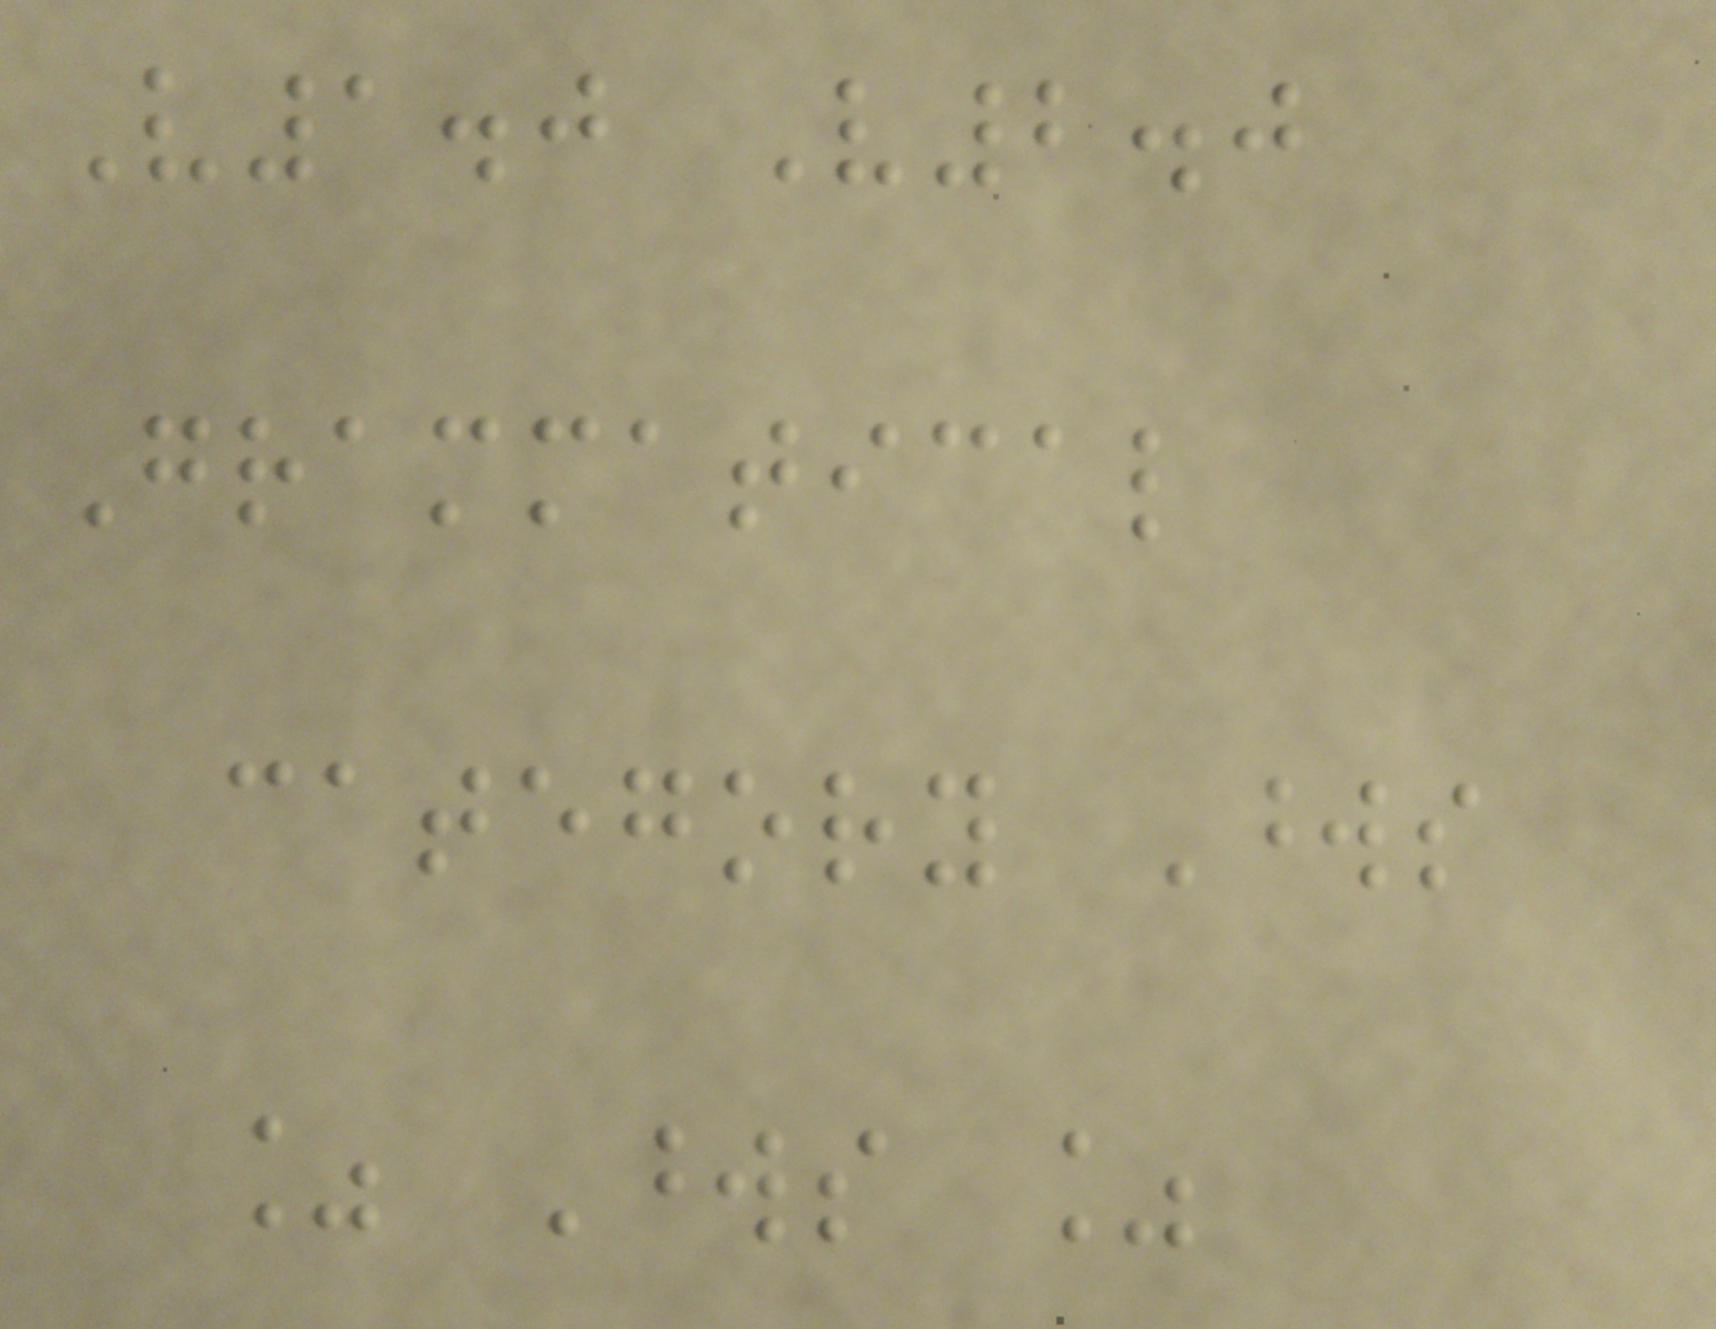V1.0 V2.0
Grammatical
category Words
% Words %
